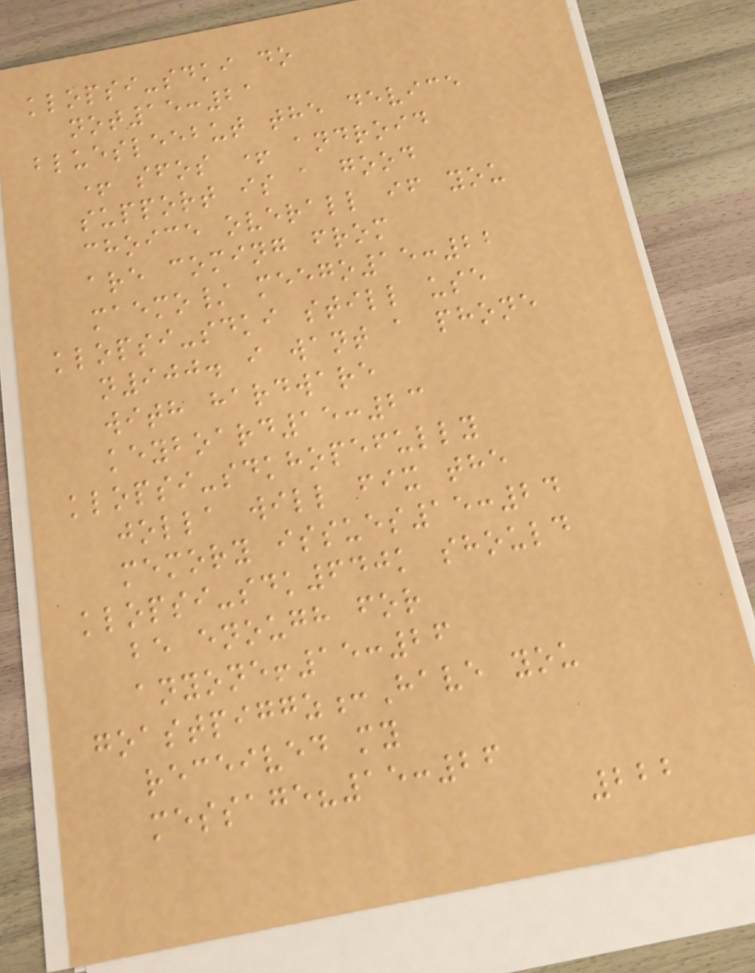klopsi-sdki do
not15:21
bluesleebut the device
+ sfos + android
support is a good
choice overall if you
are coming from
maemo/ meego15:22
klopsi-sdki still use
n900. i want a phone
with hardware
keyboard15:23
klopsi-sdkhopefully
jolla will fix the
memory issues15:24
klopsi-sdk640k should
be enough for
anyone!15:26
goastpiggz:Have you
received my
message?15:26
222
